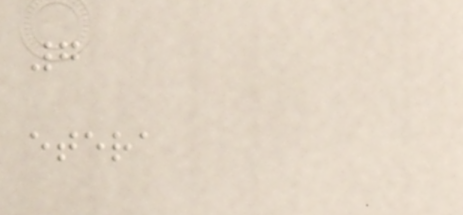7
etera
